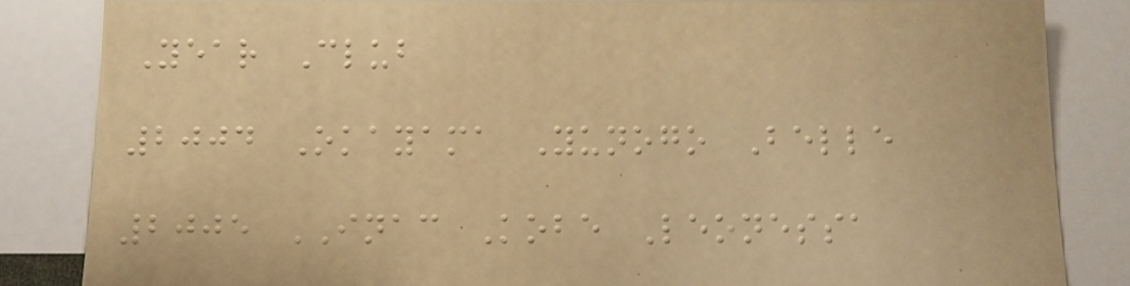Year Club
2004 Okayama Yunogo Belle
2005 INAC Kobe Leonessa
